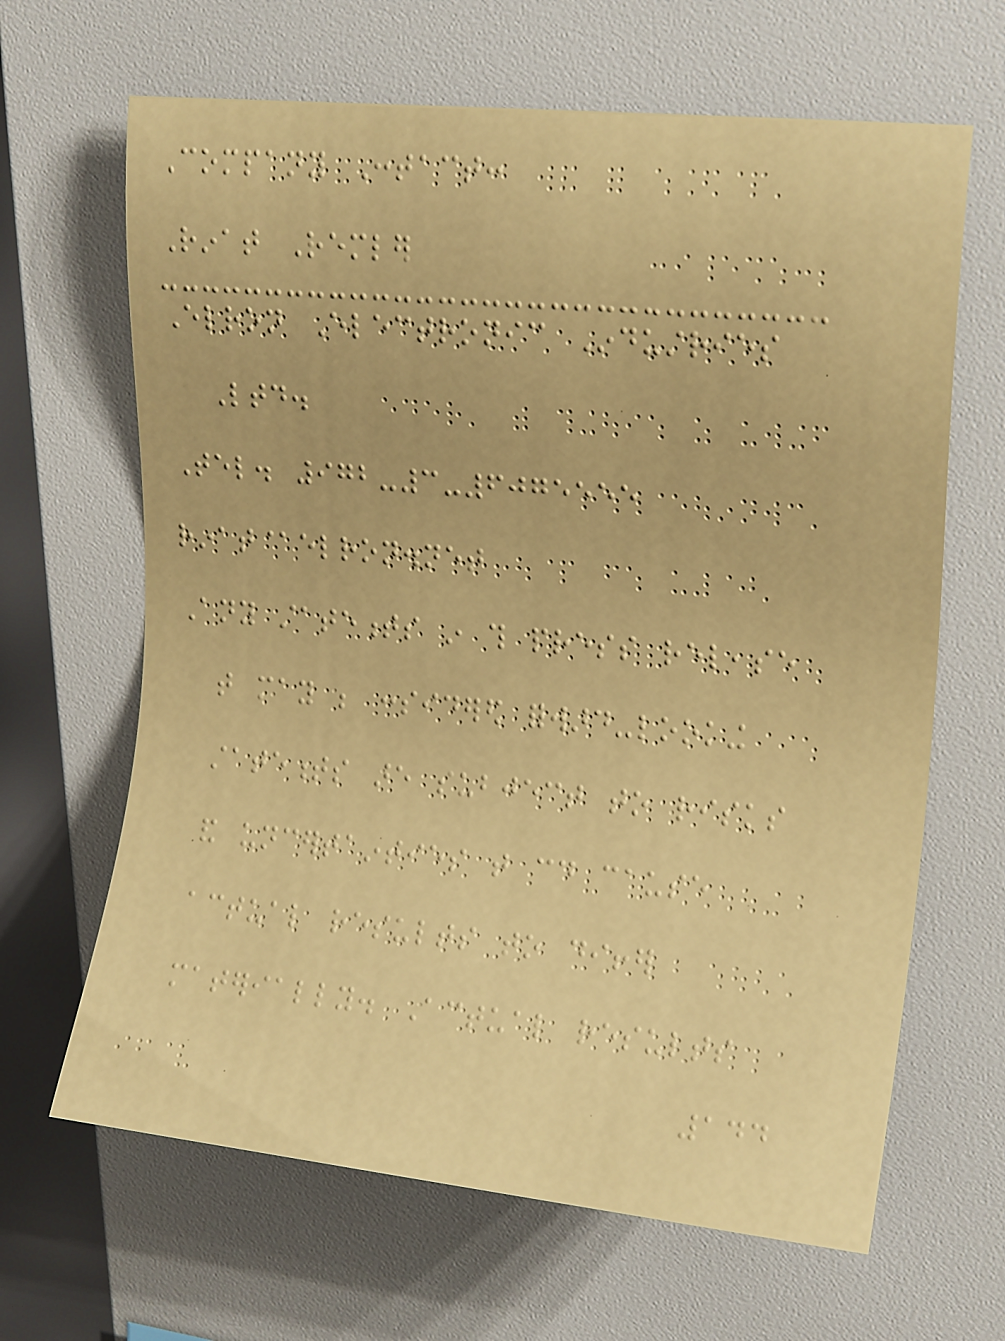Company Contact:
Rinat Remler
Elron Electronic Industries
Ltd.
Tel. 972-3-6075555
rinat@elron.net
Any statements in this press release
that may be considered forward-looking
statements are subject to risks
and uncertainties that could cause
actual results to differ
materially. Actual results
144
